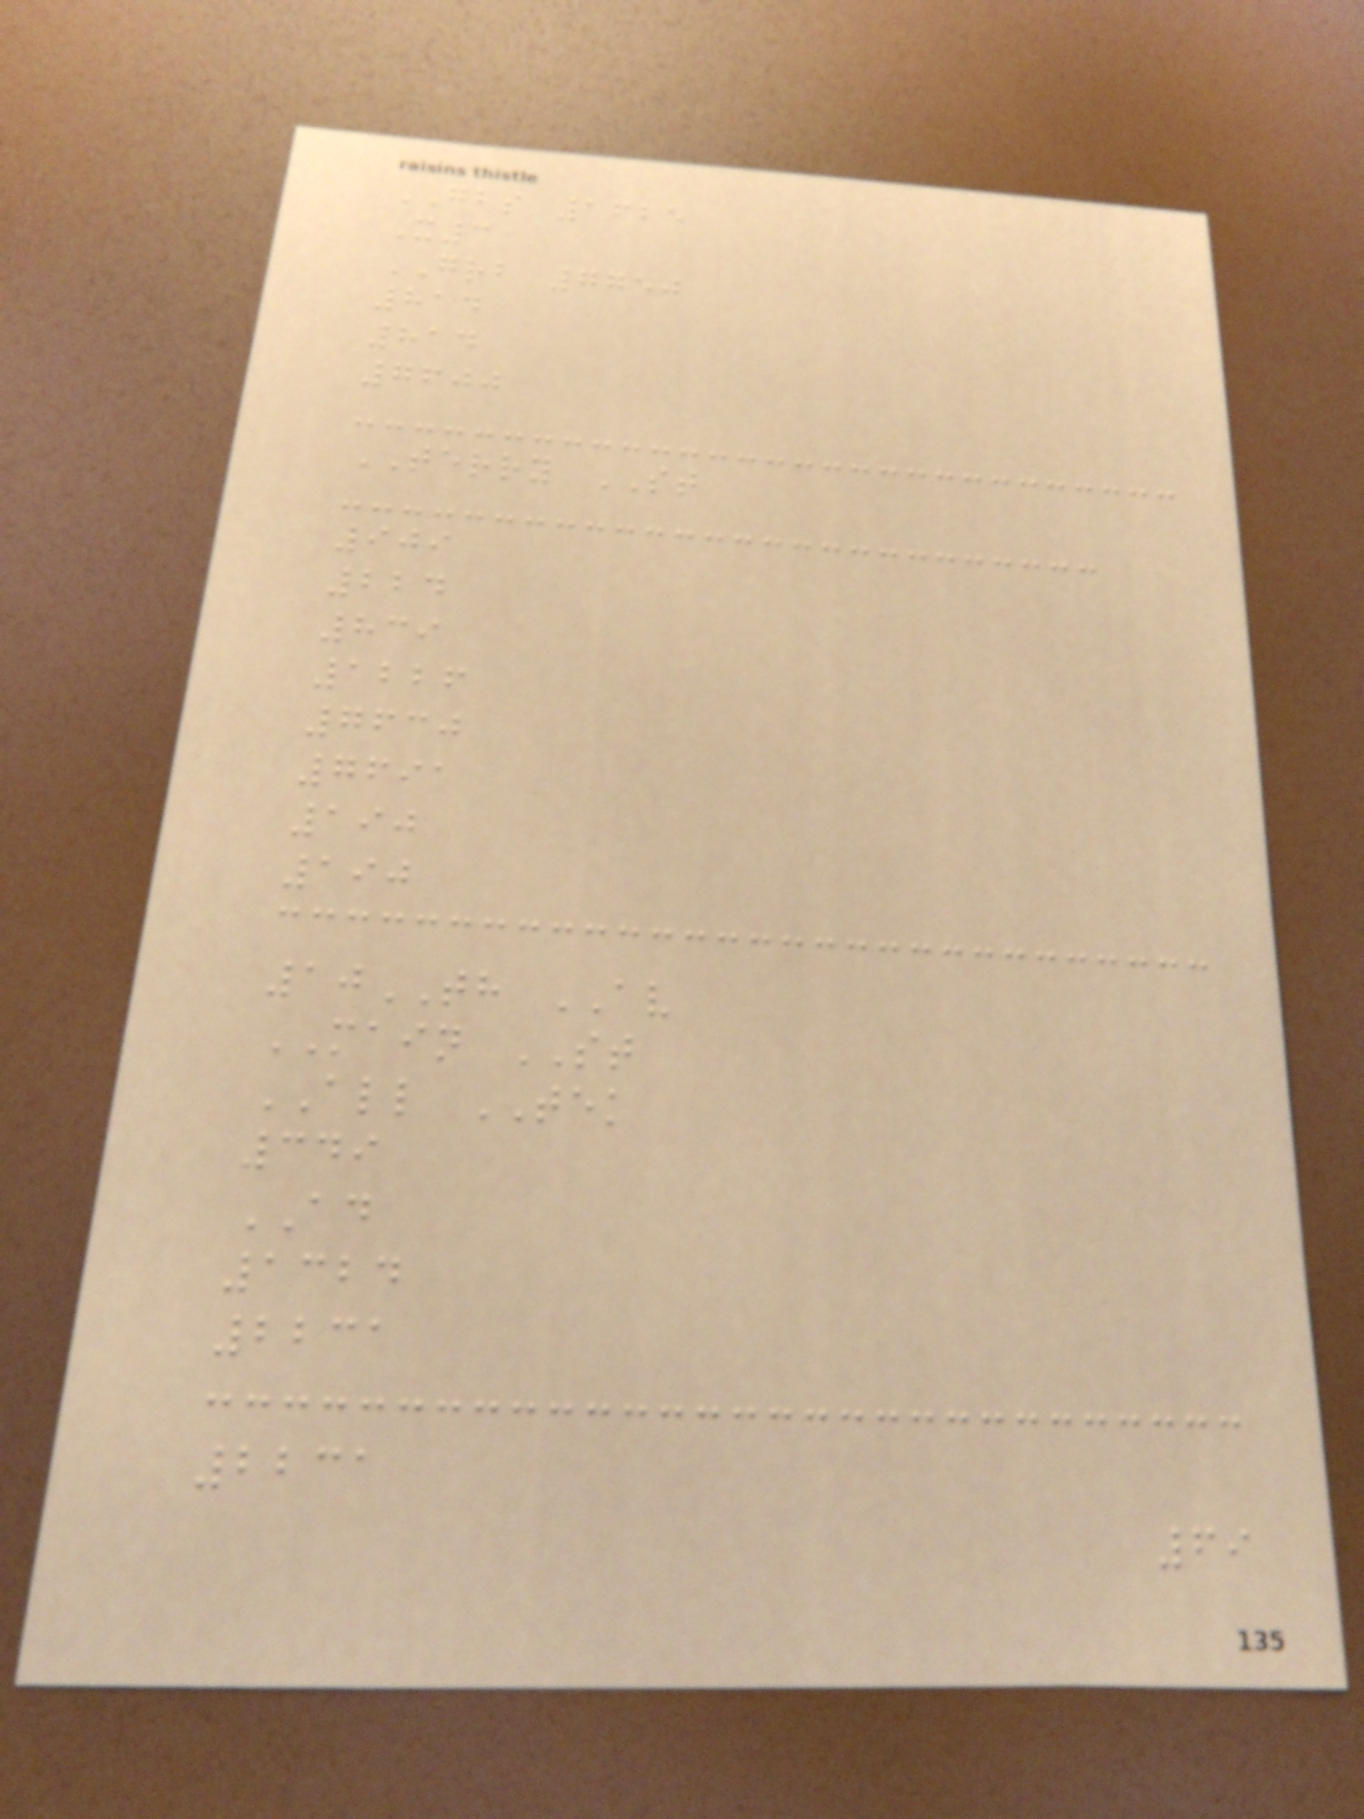GBS 1625
X3
GRB 7750
814
814
7600
TERRY ST
909
224
839
1226
7630
7691
190
190
10TH AV
MAIN ST
ALL TEK
349
AD
1324
2231
2231
69
